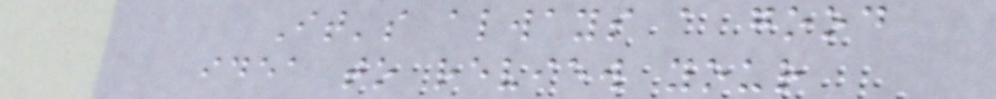It's always a good
idea to review your
